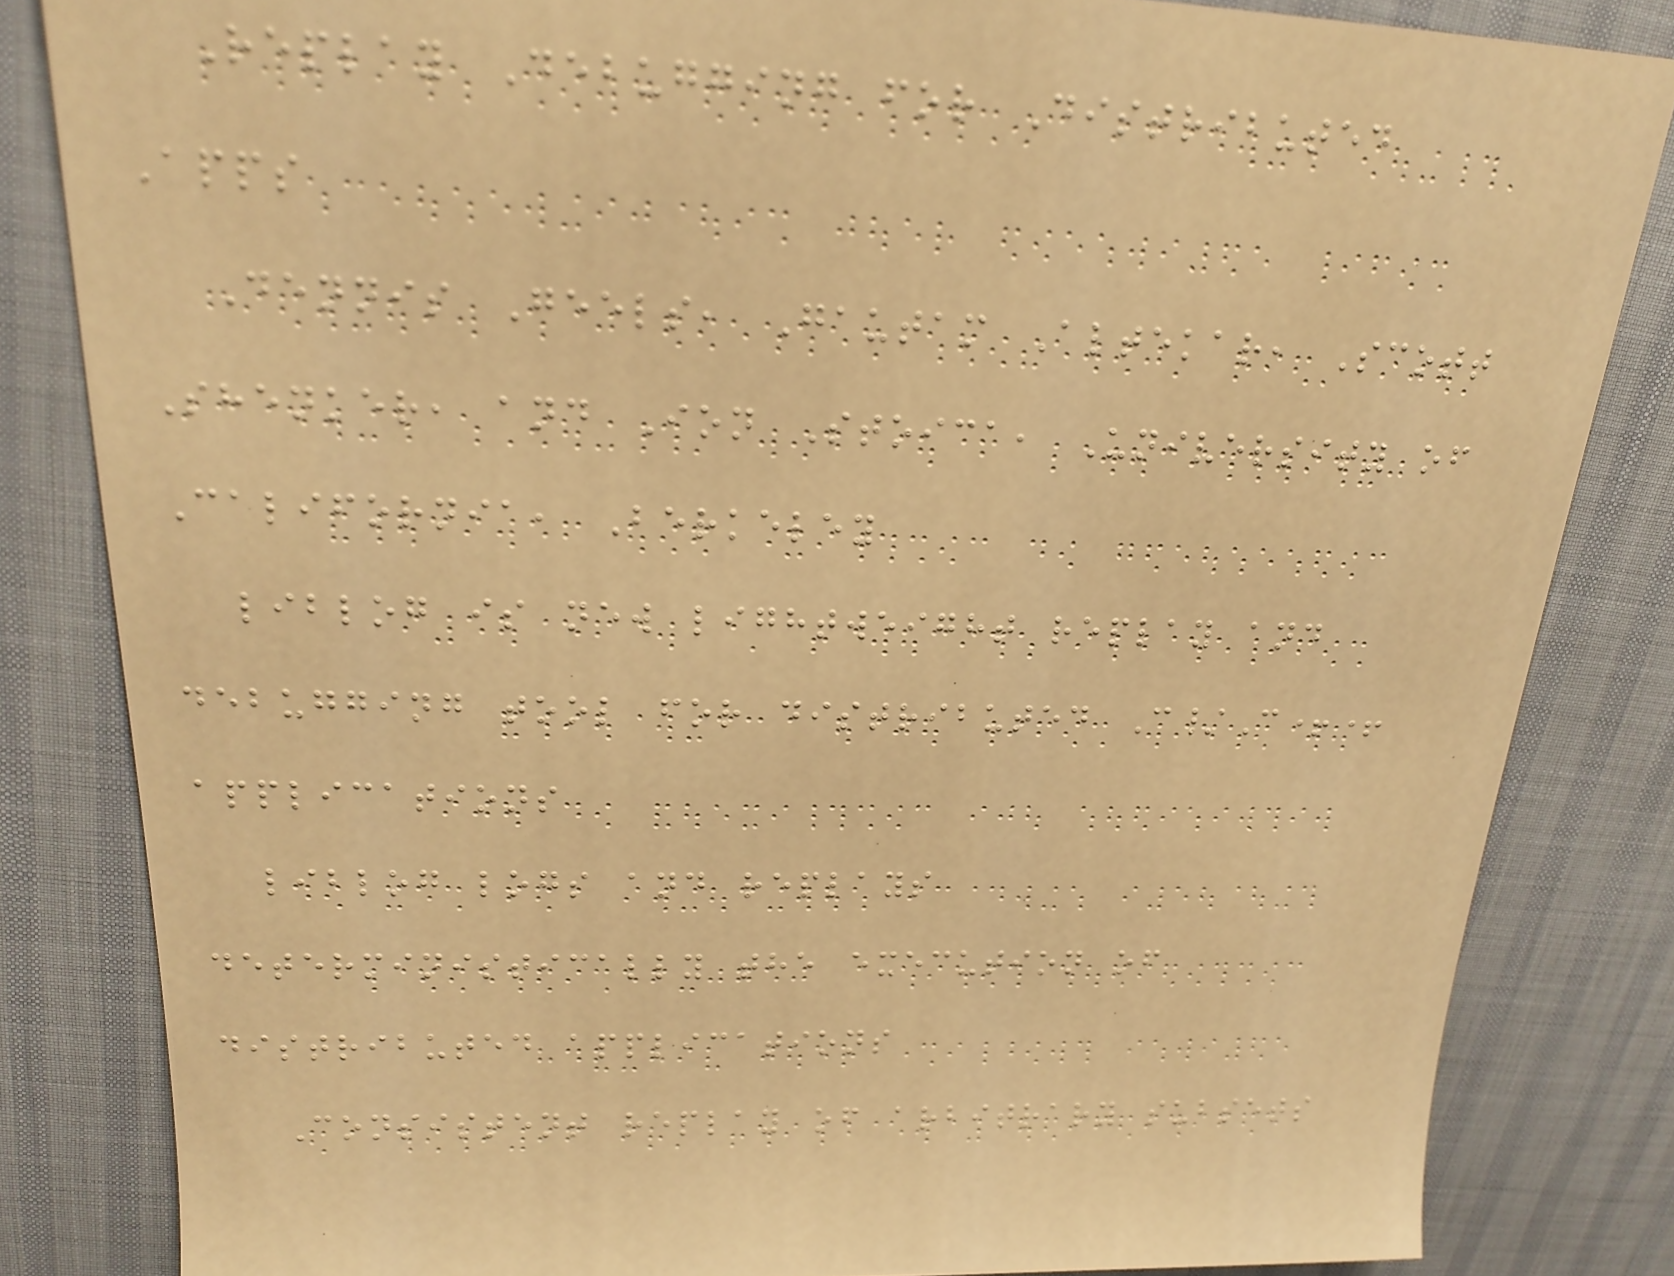Replay Debugging for Distributed
Apps
Dennis Geels, Gautam Altekar, Scott
Shenker, and Ion Stoica, University of
California, Berkeley
liblog is new lightweight replay and
debugging tool for distributed C/C++
applications
liblog logs and replays
deterministically the execution of
distributed applications
Consistent replay of arbitrary subsets
